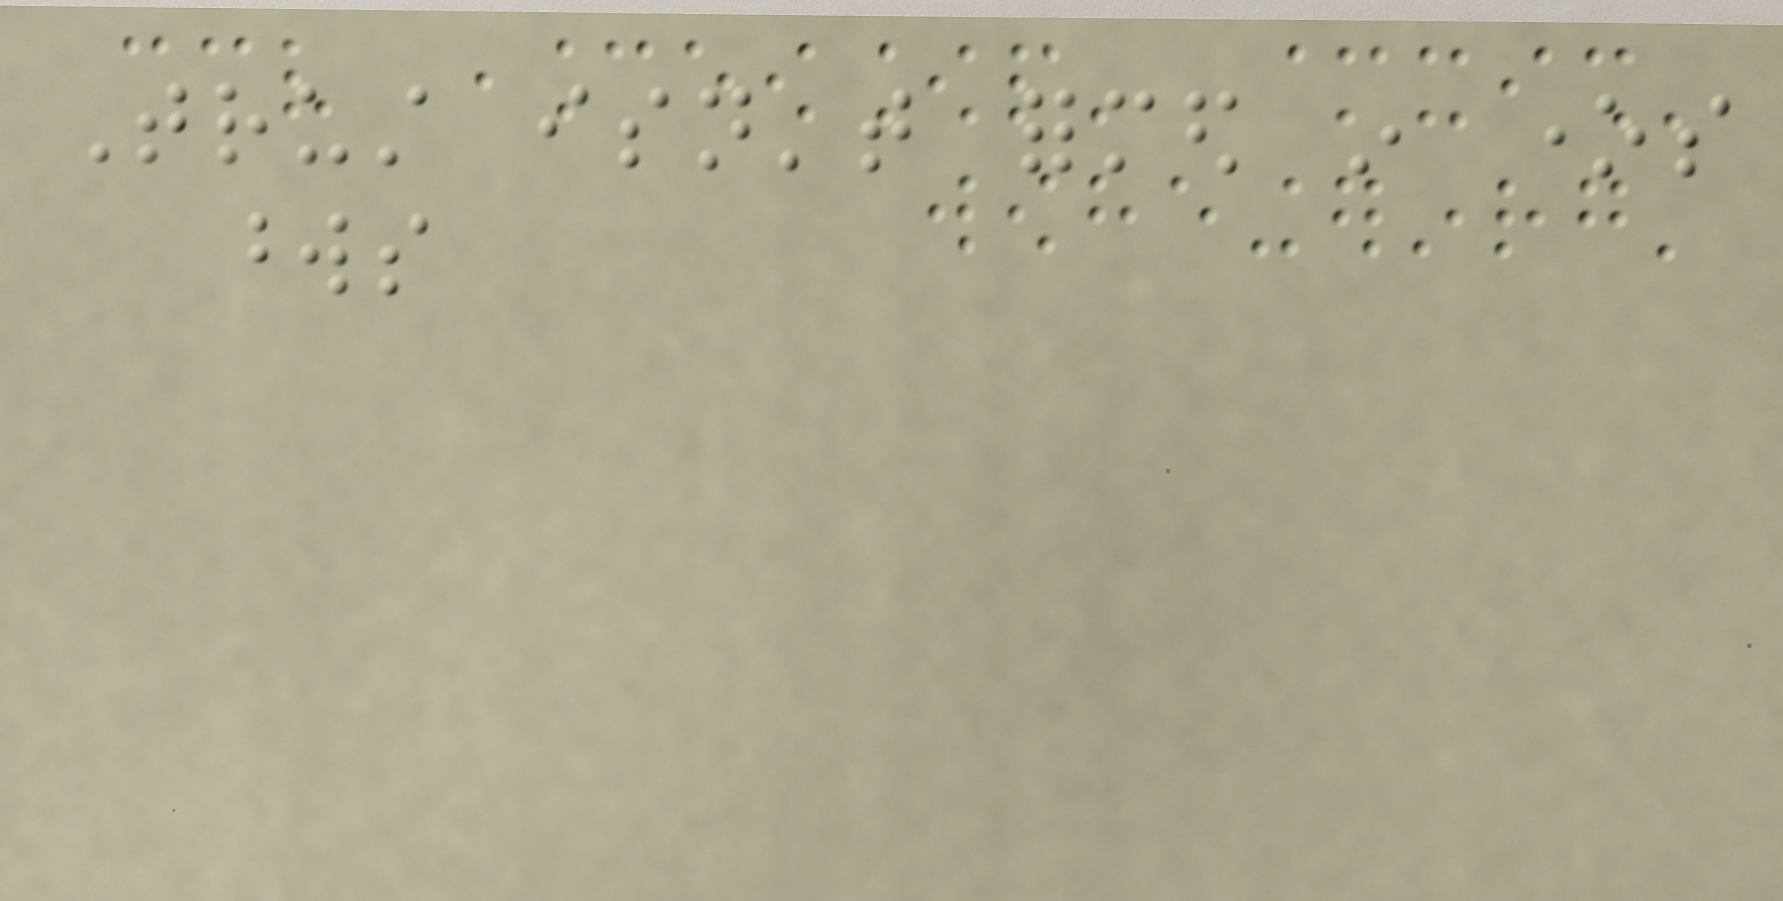Trust isn't formed in ones
words
